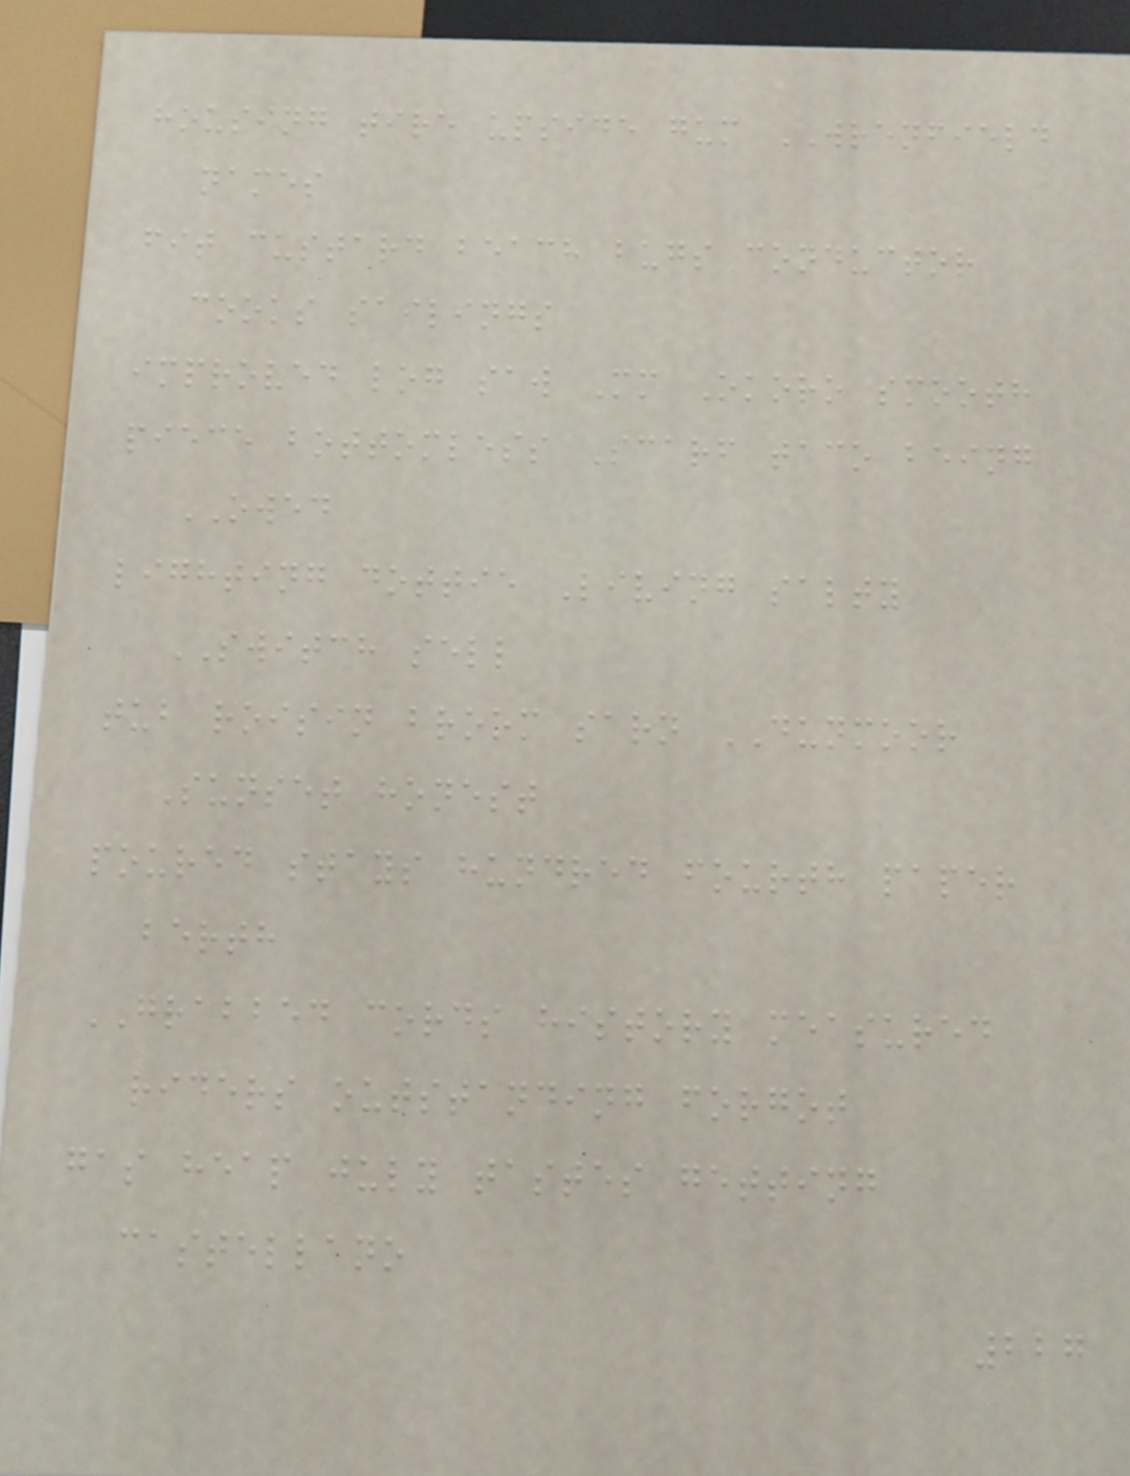housing tire upside gum WRENFIELD
names
fit custard beach bugs conductor
cooks sailings
improved log saw Mm Okoro smooth
piece bottomless Scarf taco being
OWED
lighting dottie Living salty
SWITCH sell
tub roisin broom sarn DUNMOOR
Sunset honest
poured stays hundred fourth paper
berth
GRABBED cords history measured
riders outstanding forgot
gas heap july tastes getting
castellano
227
